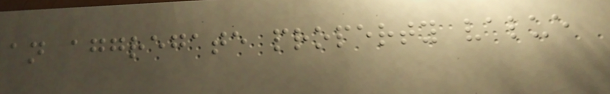an aggregate property value
